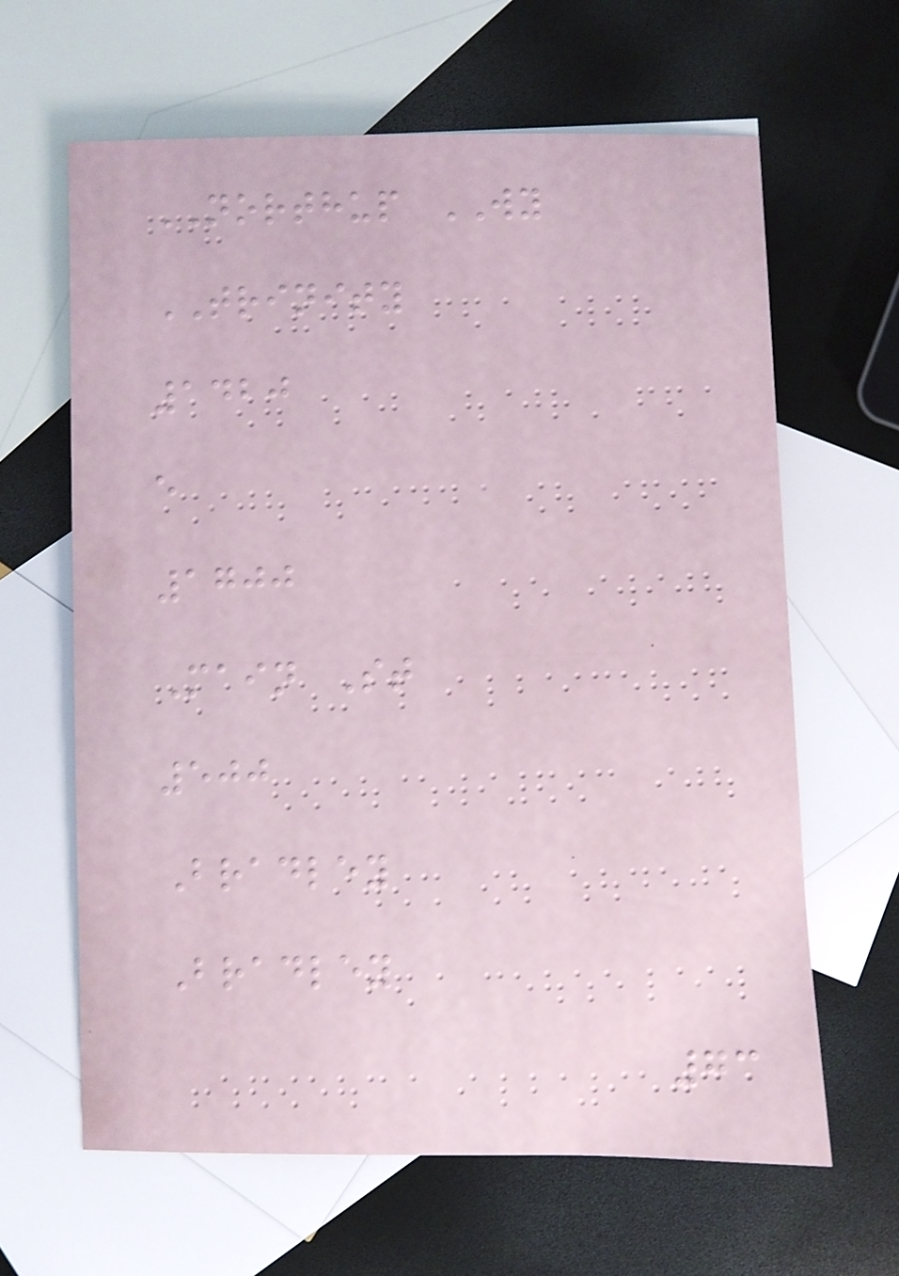NORTHUP WY
TRINITY
1420
e
1700
Main St
500
Bradley
Bradley
73
